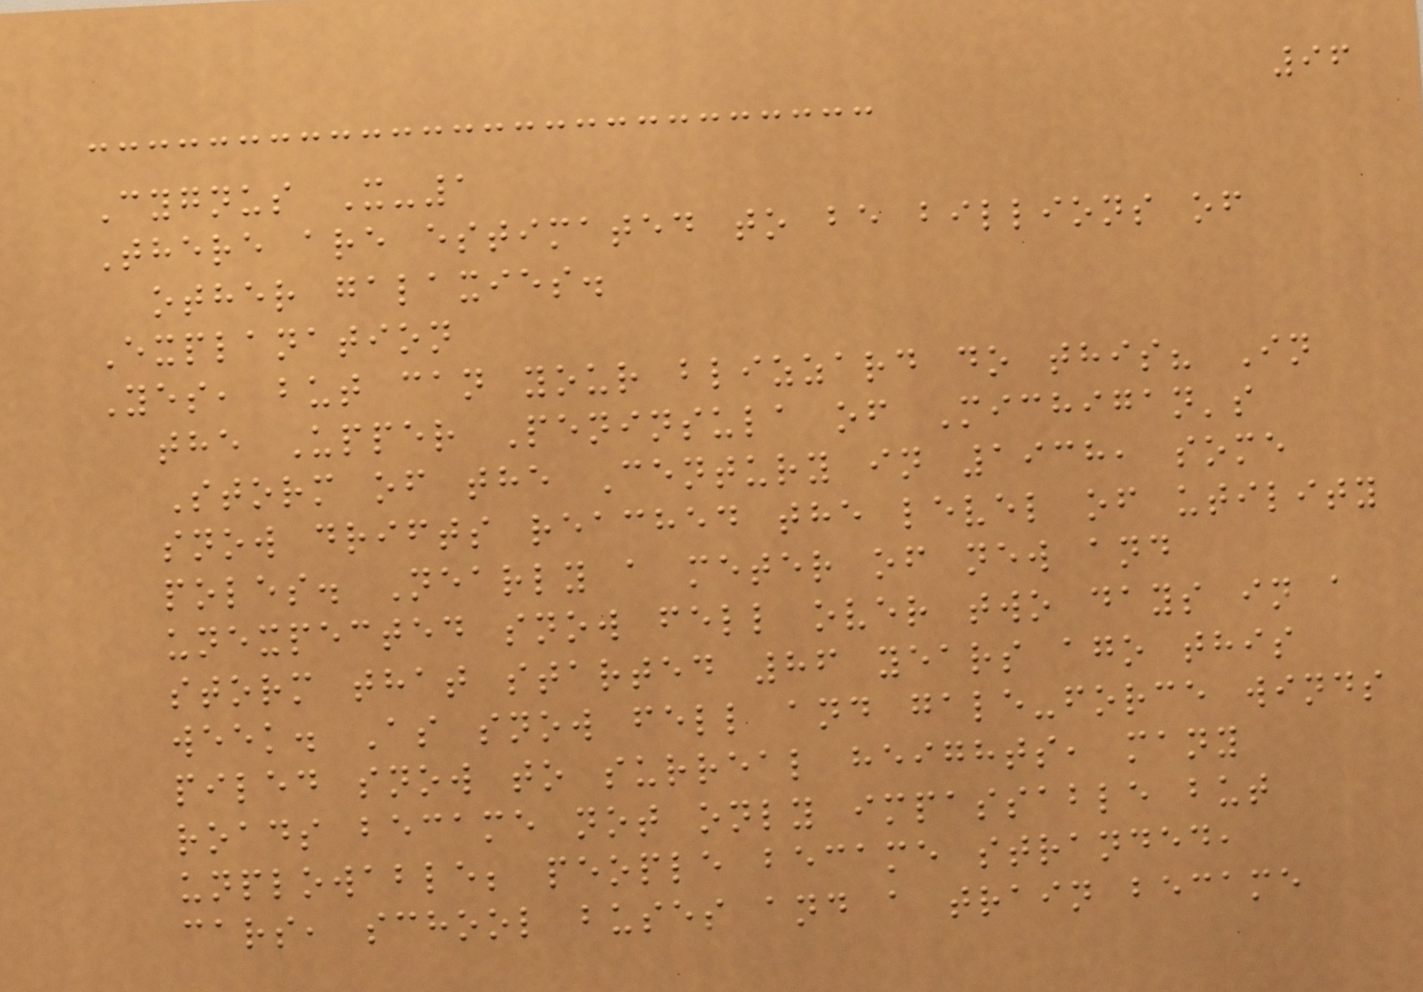96
Cygnus X-1
There are estimated to be billions of
other galaxies.
Explanation
Yes, but can your blizzard do this? In
the Upper Peninsula of Michigan's
Storm of the Century in 1938, some
snow drifts reached the level of utility
poles. Nearly a meter of new and
unexpected snow fell over two days in a
storm that started 86 years ago this
week. As snow fell and gale-force winds
piled snow to surreal heights, many
roads became not only impassable but
unplowable; people became stranded,
cars, school buses and a train became
